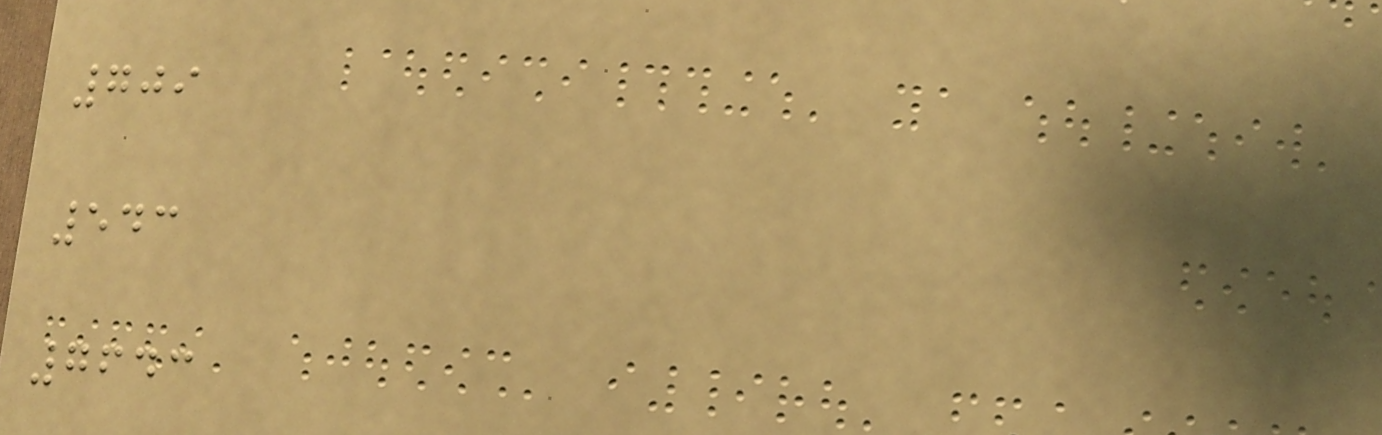709
543
7643
